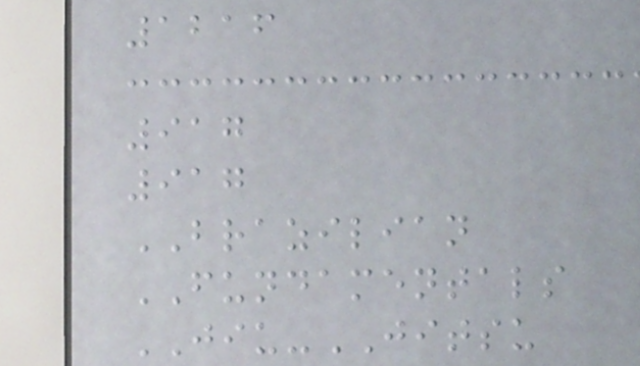1216
917
917
BRAZILIAN
FUNDAMENTALS
JIU-JITSU
